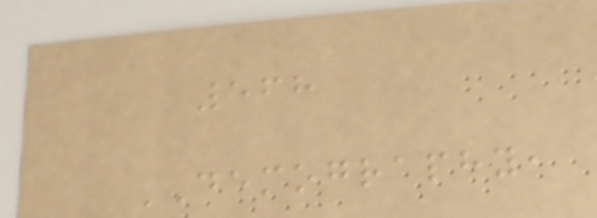568
DEMOGRAPHY,
